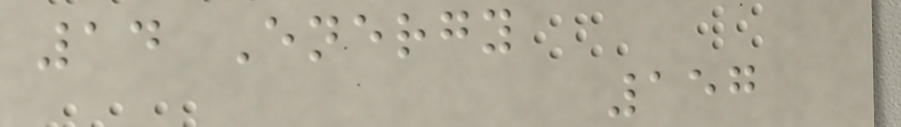14 Energy
157
